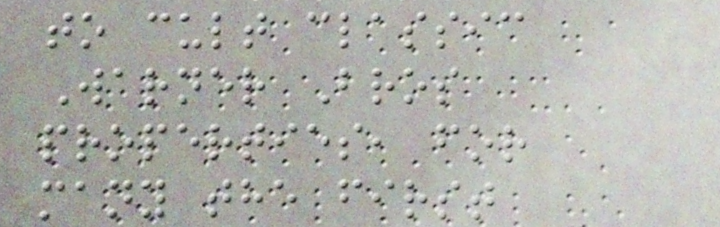to cult classic
Warner Bros
properties, for
many the first
